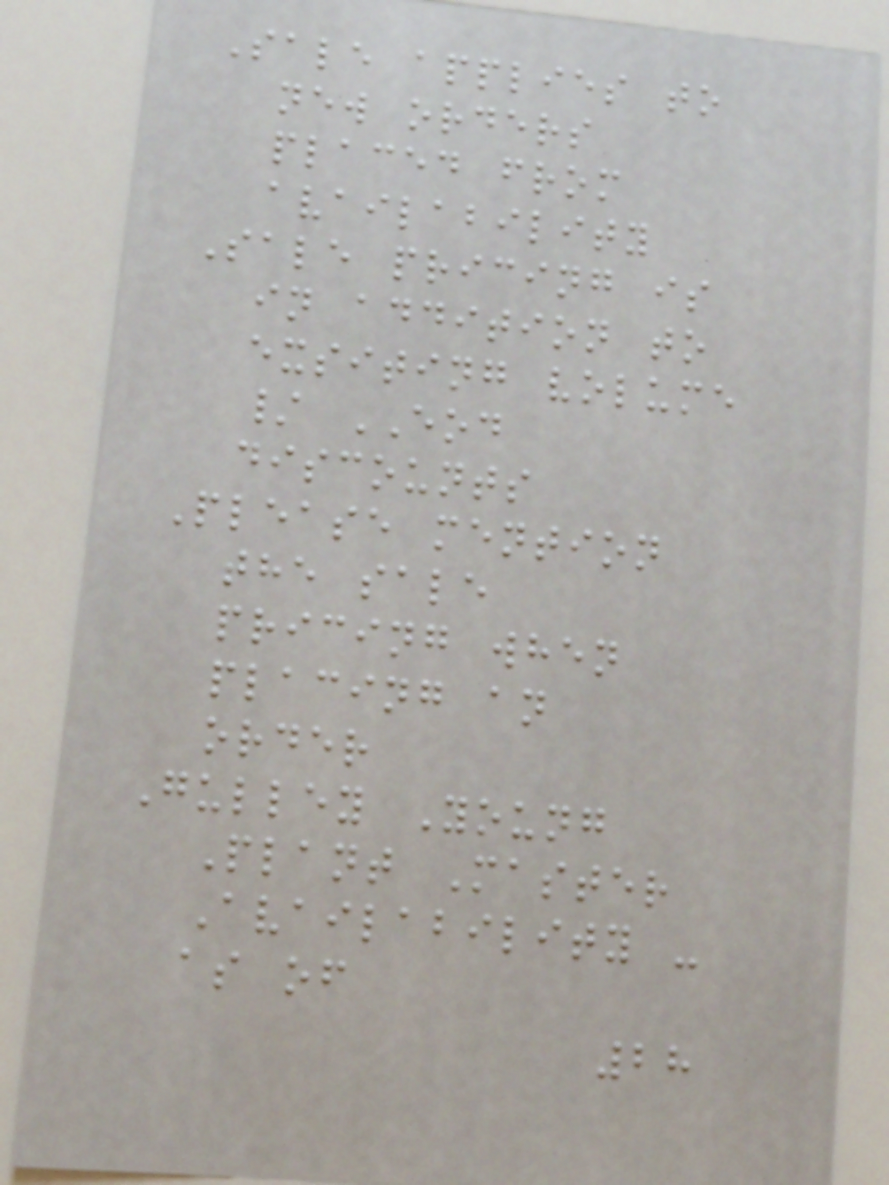Sale applies to
new orders
placed from
availability
Sale pricing is
in addition to
exsiting volume
/ EOD
discounts
Please mention
the sale
pricing when
placing an
order
Gulley Young
Plant Master
Availability -
as of
28
